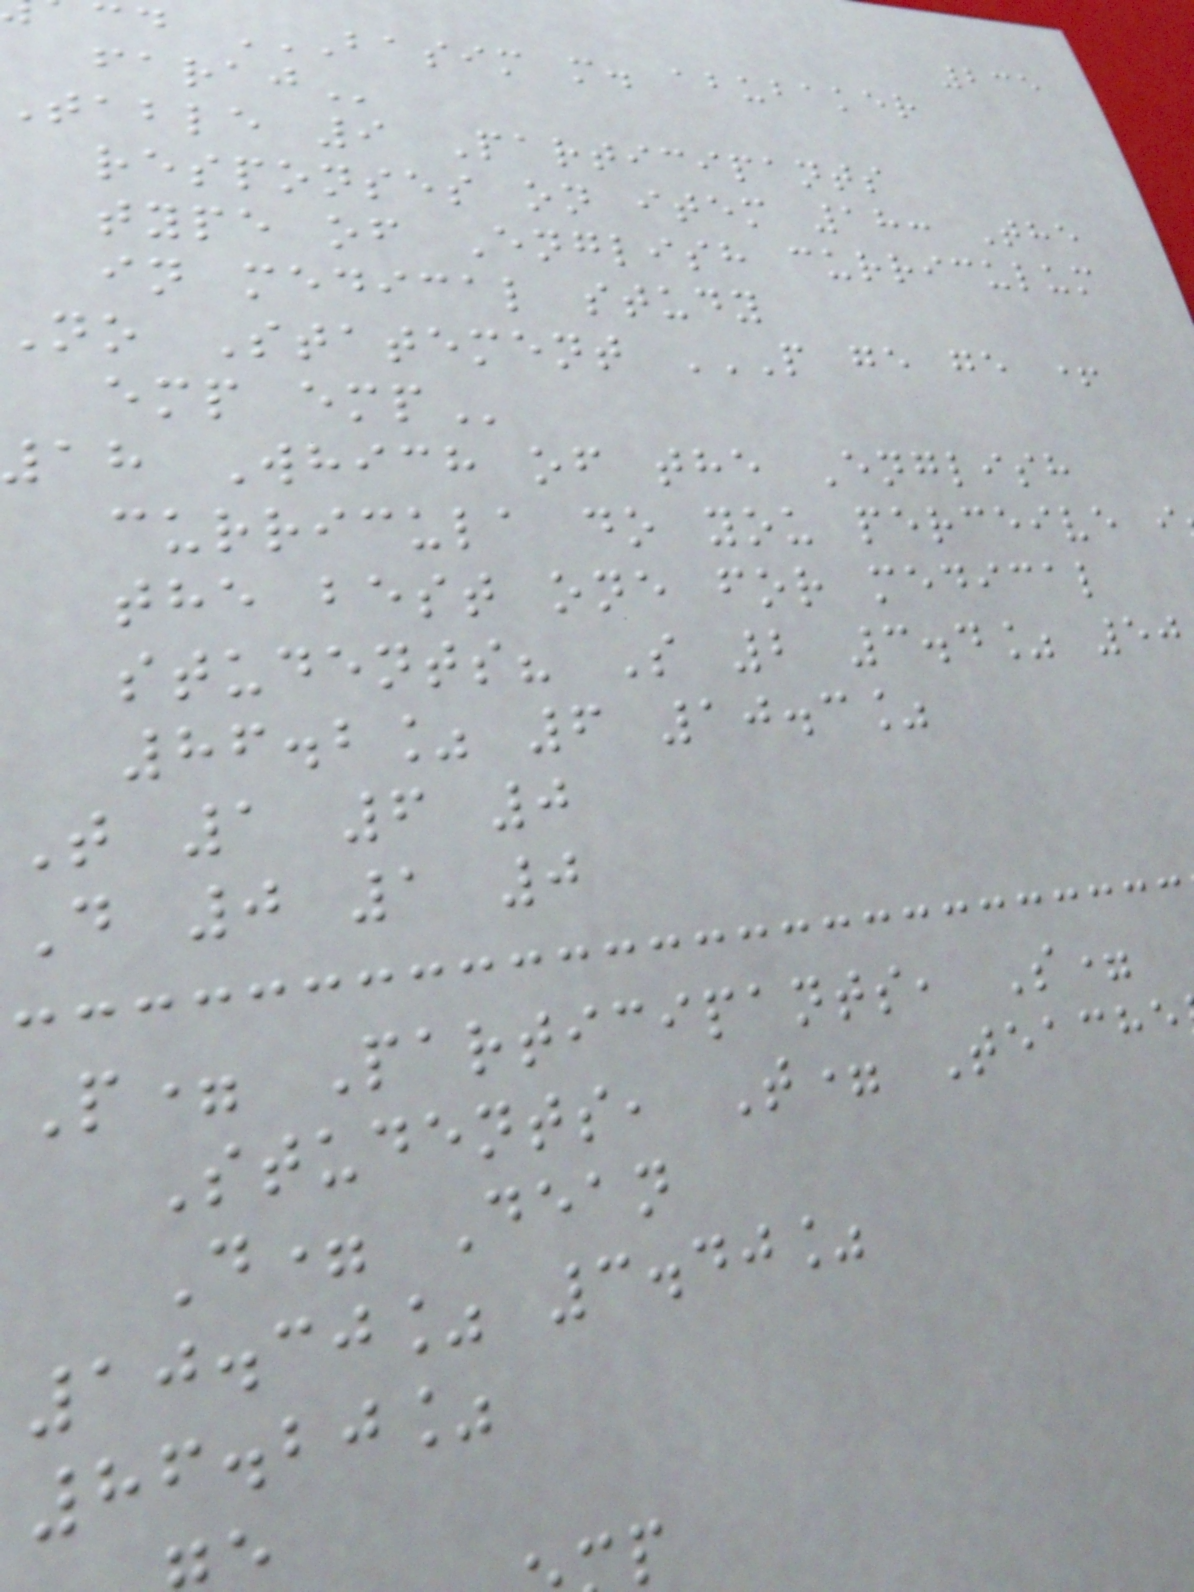235
table 9 Participants
responses on item 18: The
type of English curriculum
in medical study
18 Which of the English
curricula do you perceive i
the best one for medical
students? S 2 3.4% 50
86.2% 6 10.3%
T 1 6 0
D 0 1 0
P= Participants, S=
Students, T= Teache
D= Dean
10.30% 3.40%
86.20%
